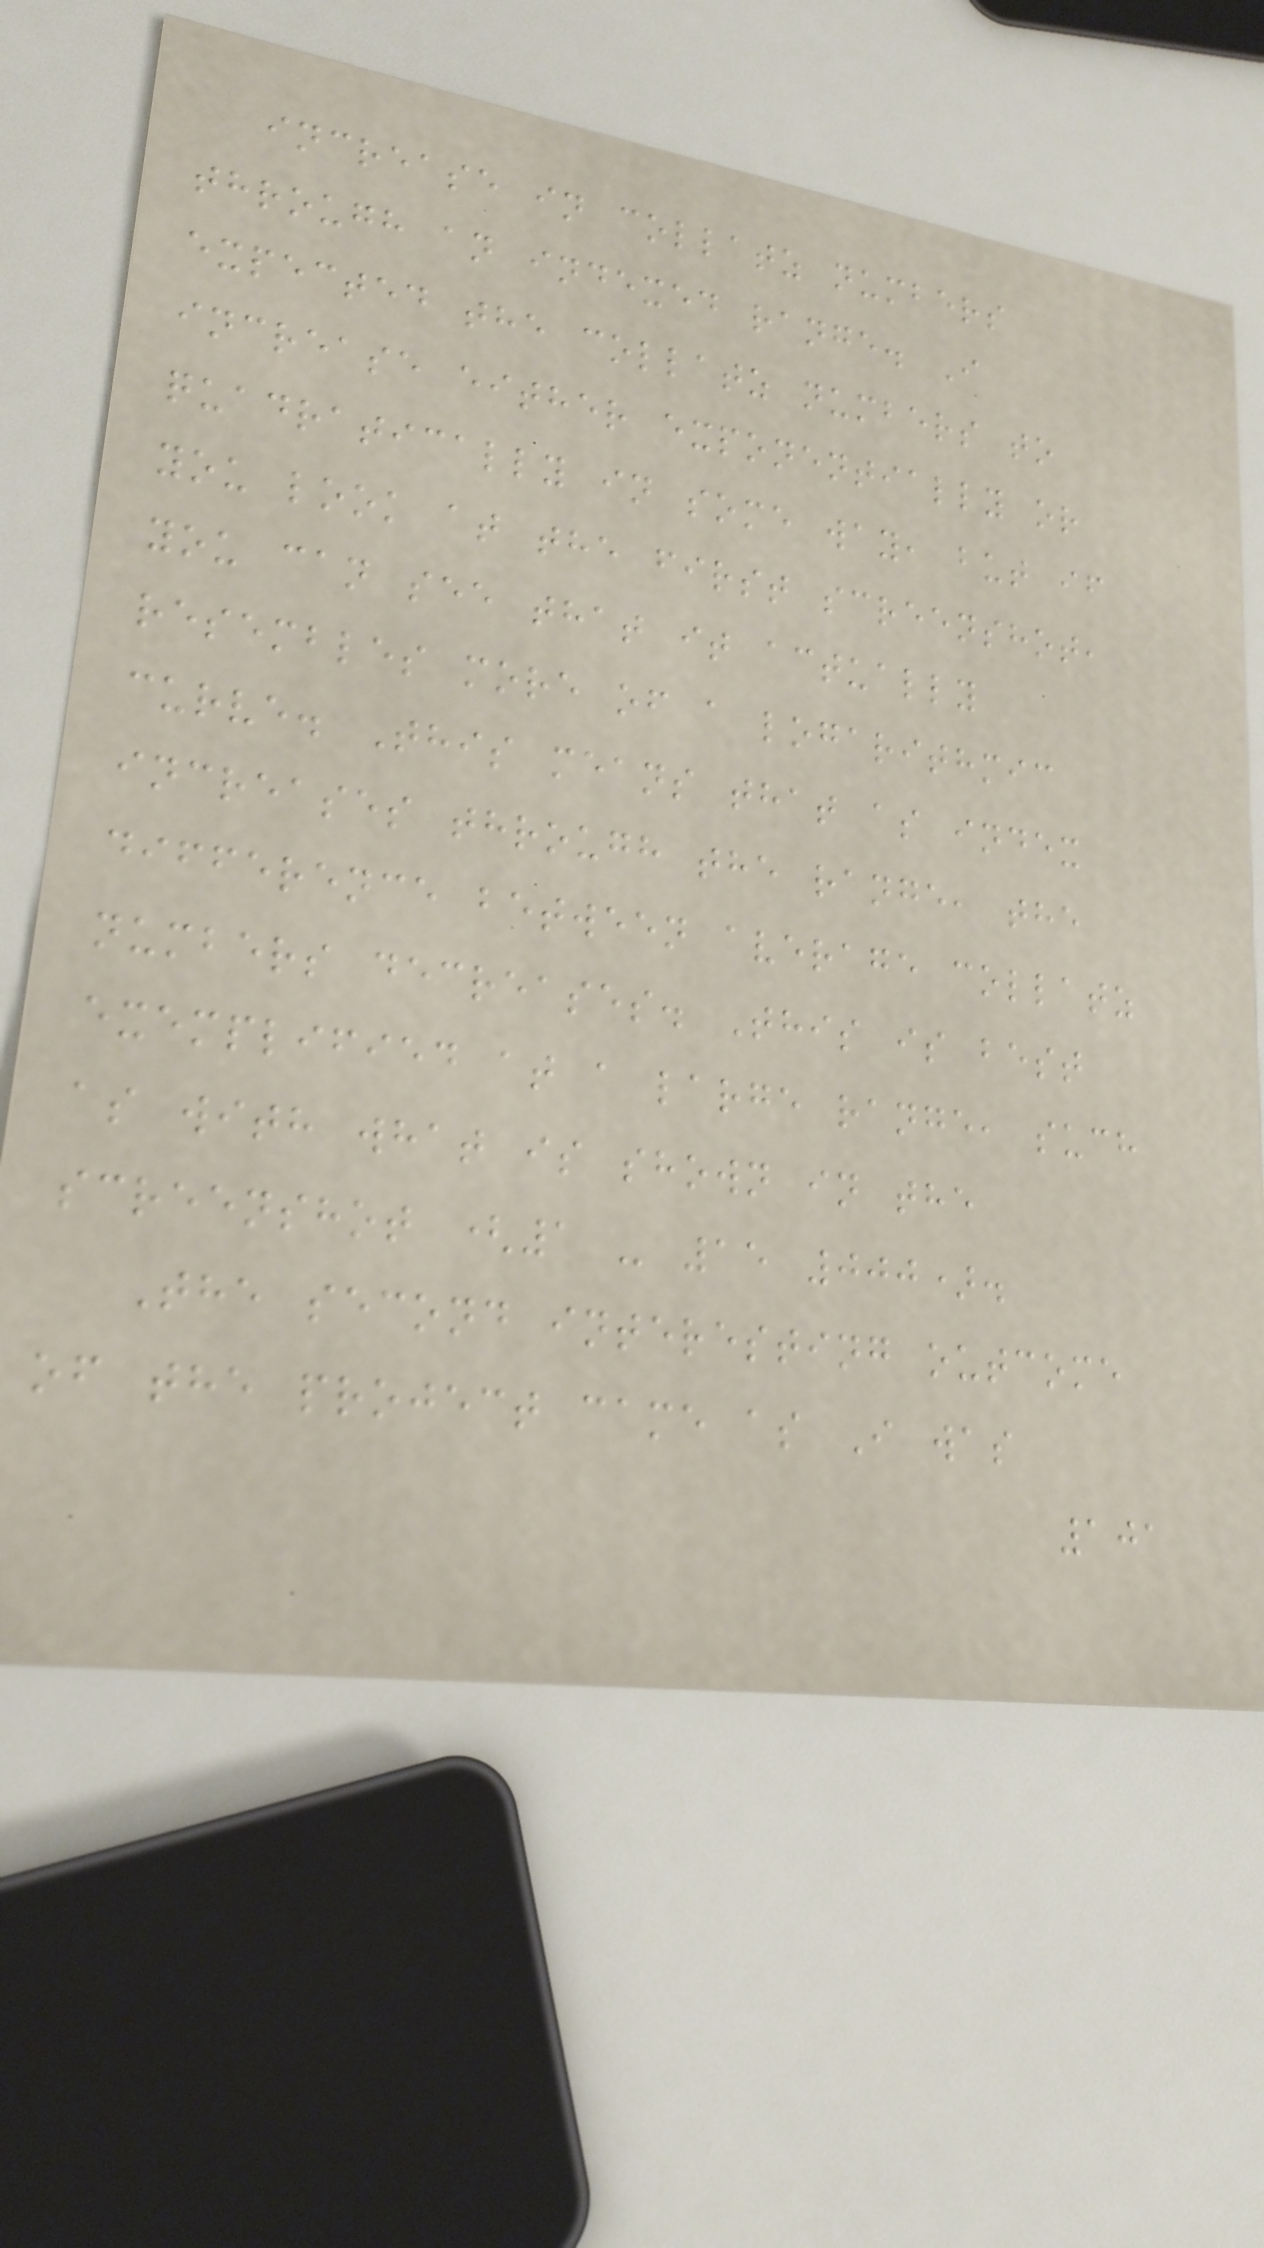increase in collatz numbers
through an indexed range. I
expected the collatz numbers to
increase either exponentially or
quadratically in some way, but if
you look at the first screenshot,
you can see that it actually
resembles more of a logarithmic
curve. This means that as index
increases through the range, the
difference between average collatz
numbers decreases. This is best
exemplified at a large range, such
as with what is shown in the
screenshot (1 - 15 000).
The second interesting outcome
of the project came as I was
101
